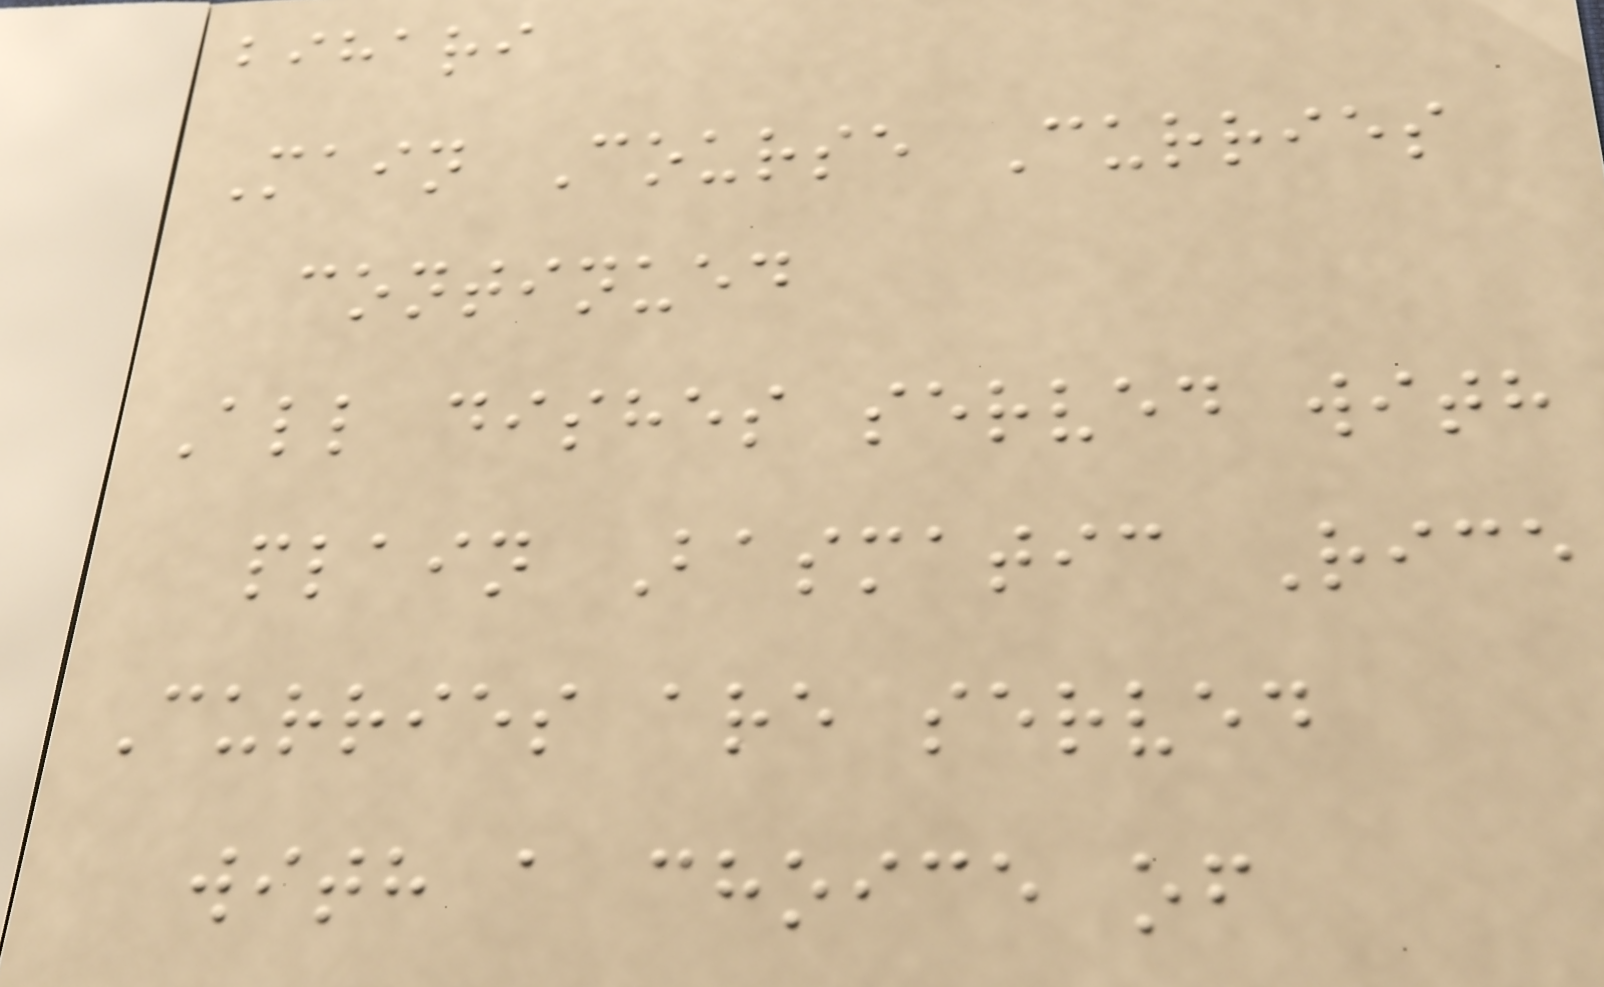bihari
Main Course Curries
continued
All dishes served with
plain Basmatic Rice
Curries are served
with a choice of
